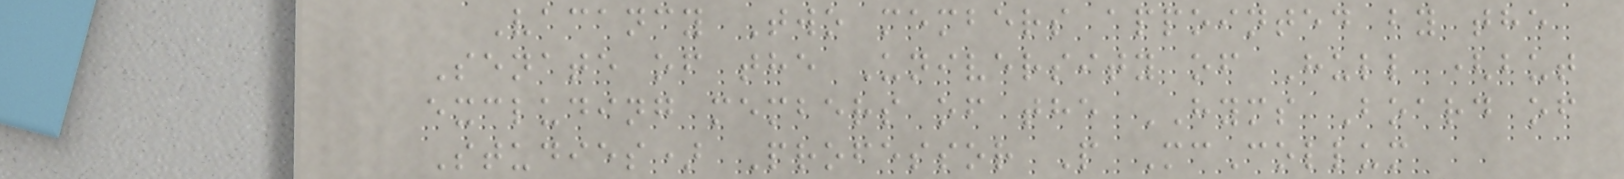Vacancy Two members appointed by the
Senate of the University of Hull (but
excluding members of the HYMS Board of
Studies) Professor P McCollum
